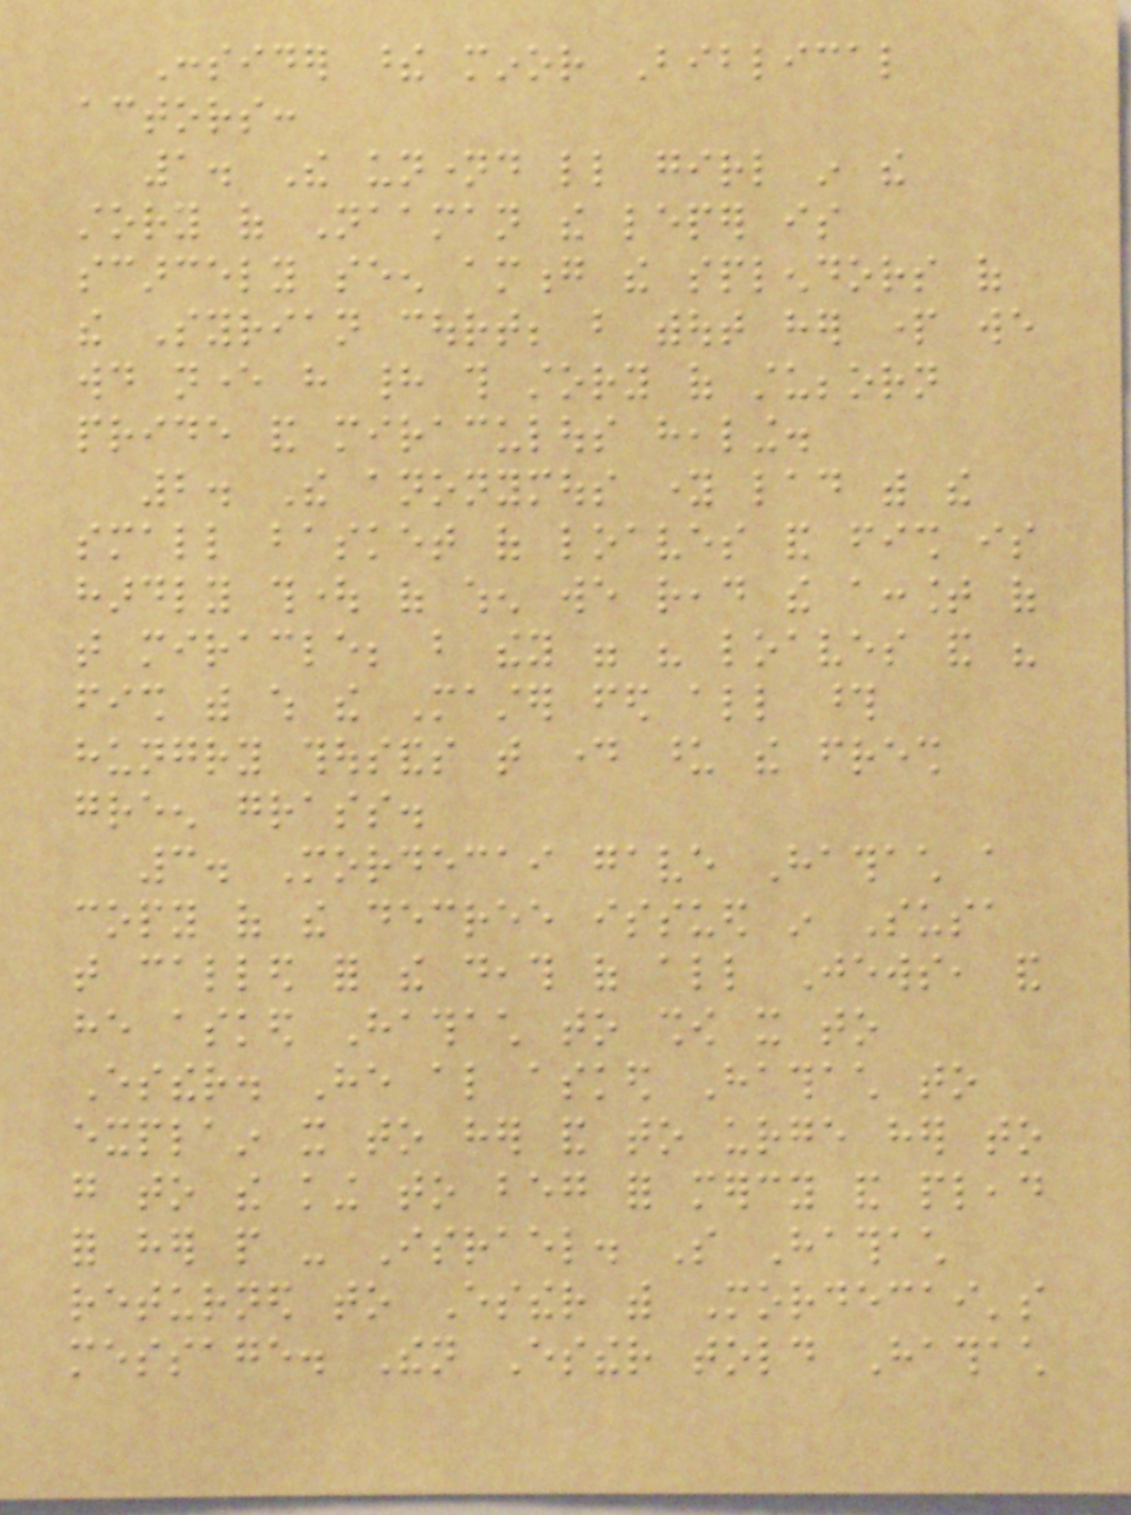Consider these minor Biblical
actors:
1. The unnamed little girl in the
story of Naaman the leper is
scarcely seen among the splendors of
the Syrian court; but without her part we
would never have had this story of stubborn
pride and miraculous healing.
2. The anonymous young lad with the
small basket of loaves and fish is
hardly thought of when we read the account of
that miracle; but they were his loaves and his
fish with which the Master fed all those
hungry thousands that day upon the fresh
green grass.
3. Mordecai gave Hathach a
copy of the decree issued in Susa
that called for the death of all Jews, and
he asked Hathach to show it to
Esther. He also asked Hathach to
explain it to her and to urge her to
go to the king to beg for mercy and plead
for her people - Israel. So Hathach
returned to Esther with Mordecai's
message. Then Esther told Hathach
